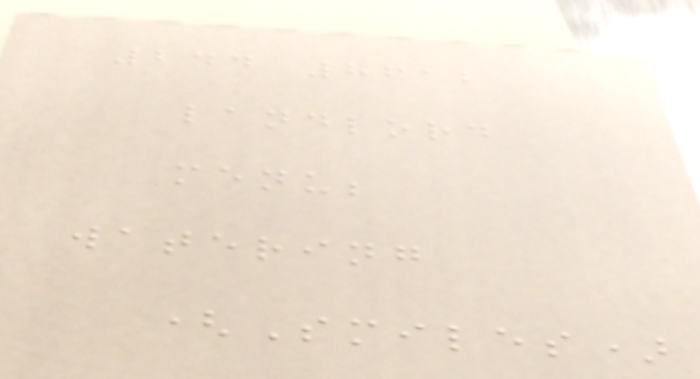244 8612
landlord
menu;
watering
(Smiles)
